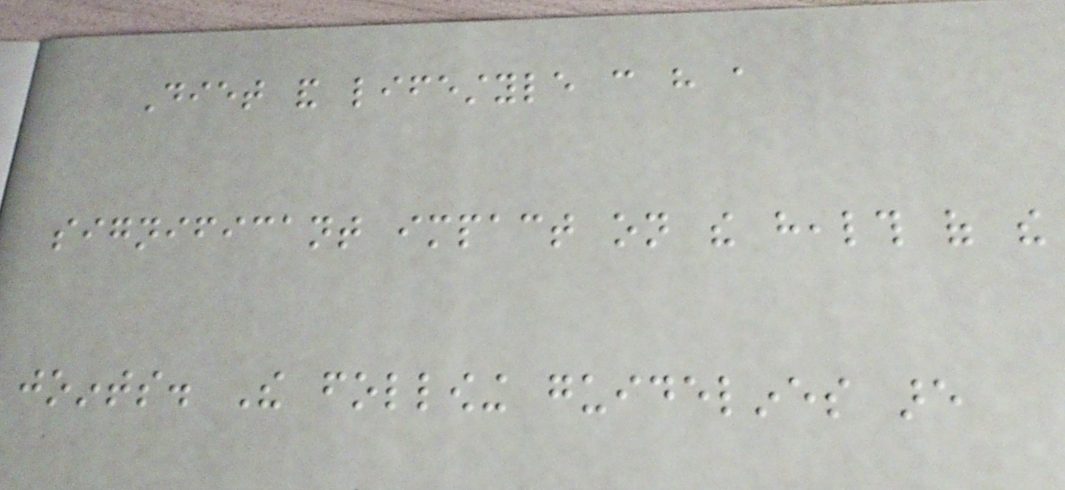Diet and lifestyle can have a
significant impact on the health of the
joints. The following guidelines are
